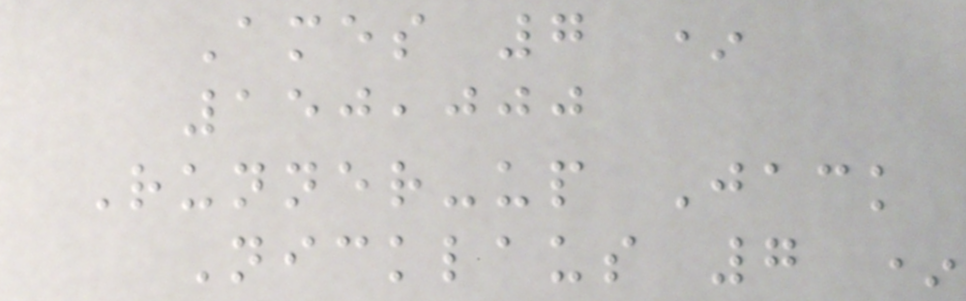Ames 7 *
150,000
Runner-up Jack
Nicklaus 7 *
